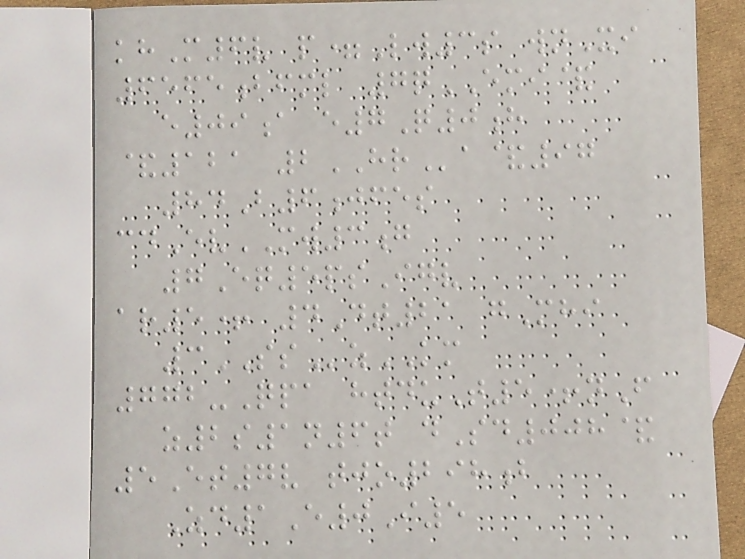khM6v p=Lw3s wnXi
6565bfml 7qEMI&
e09a e7Q0h
&121 2HRa&97
84B6jfes
cdEvMW3g
7Eq5psIgv
ar5+ 4Dt21 gMhi
3SSzKM
772-Qpa htduT5+nF
z2s1n6t dSd008&
5Et7v tjo298b
Zd1E0I5
